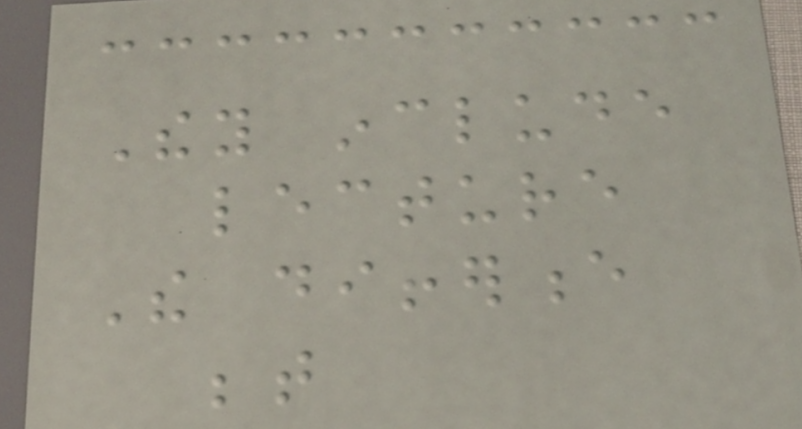They include
lecture
The difference
between
